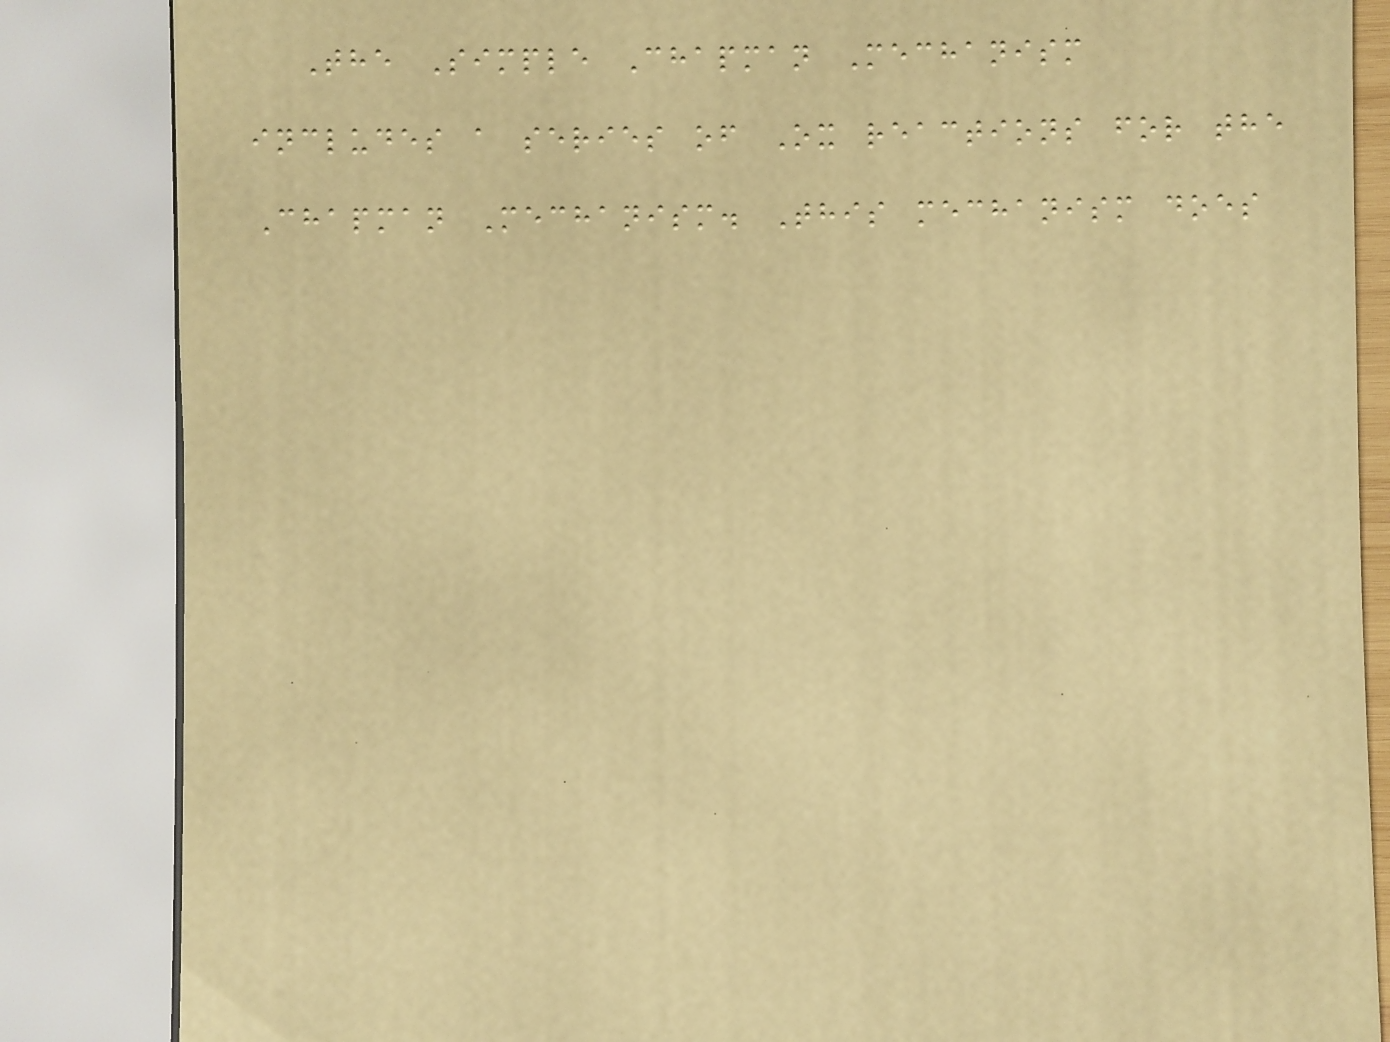The Simple Chapman Mechanism
includes a series of Ox reactions for the
Chapman Mechanism. This mechanism does
